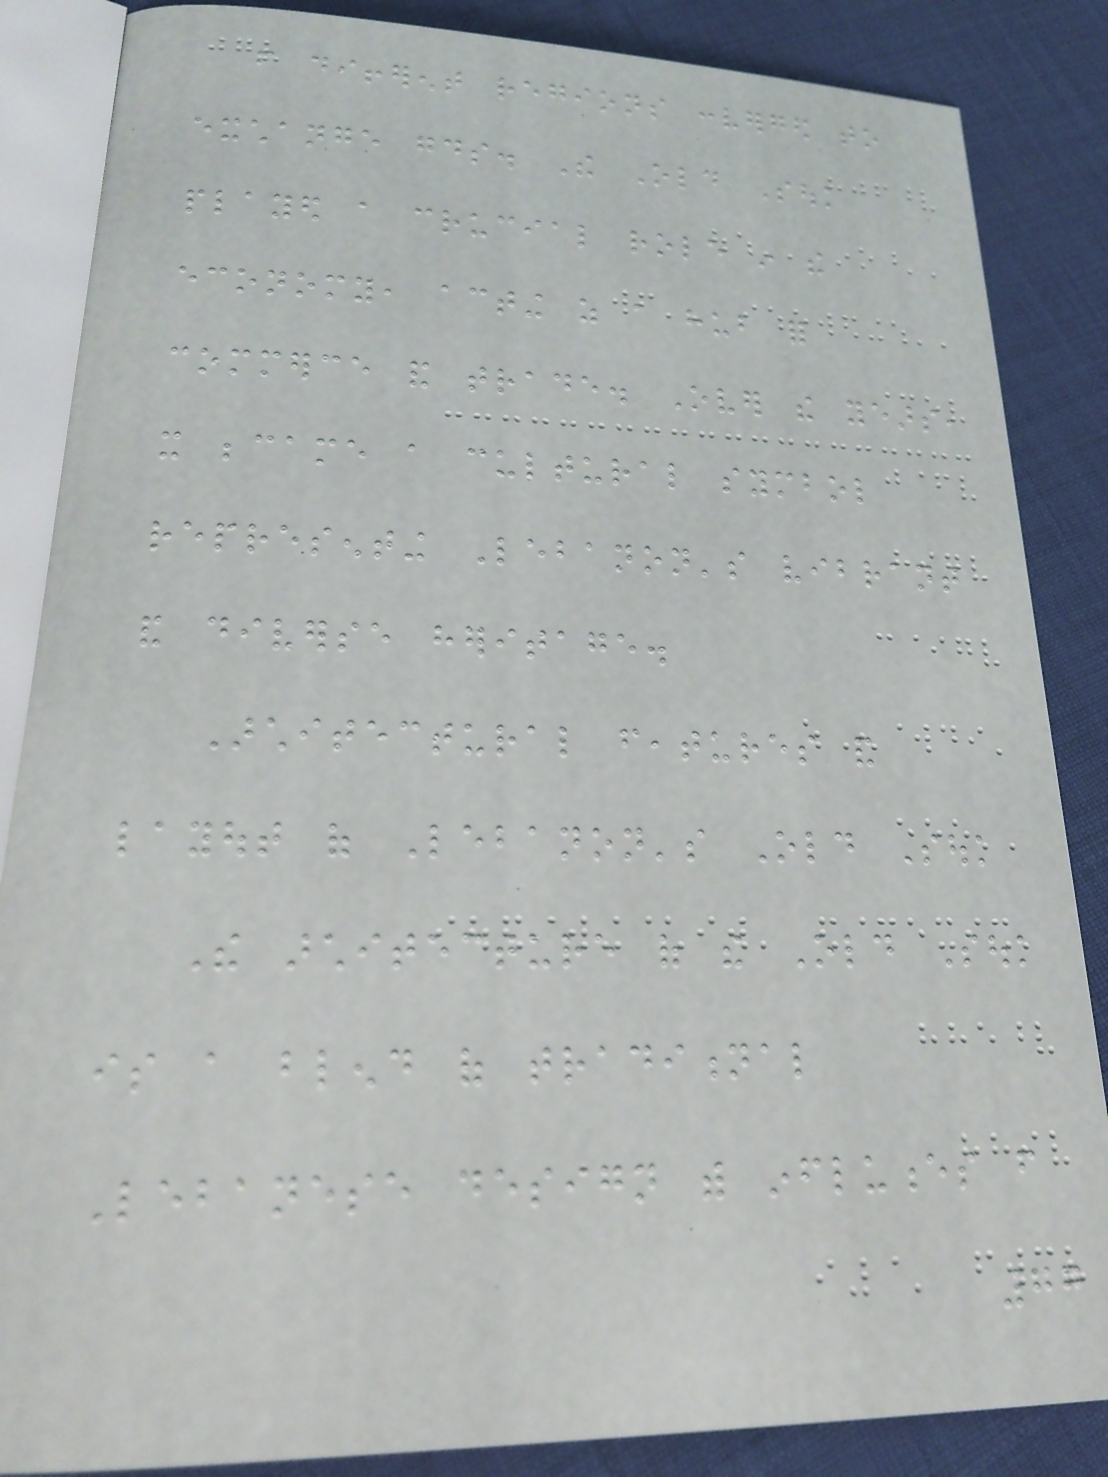from different regions converged to
exchange goods. The Old Souk
played a crucial role in the
economy, acting as a hub for
commerce and trade. Over the years,
it became a cultural symbol
representing Lebanon's vibrant
and diverse heritage.
Architectural features and
layout of Lebanon's Old Souk
The architecture of the Old Souk
is a blend of traditional
Lebanese design with influences from
77
